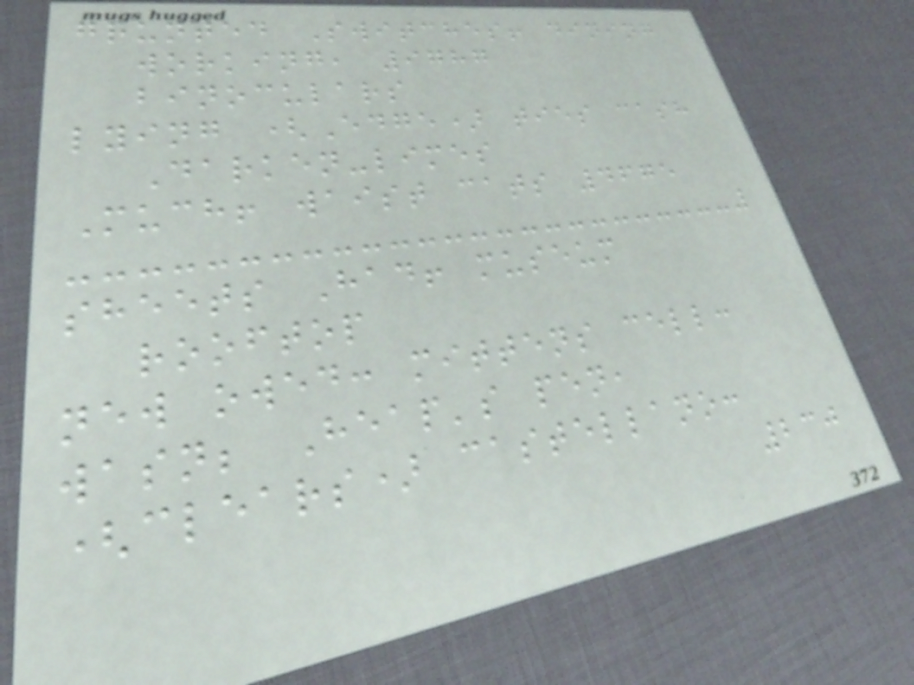grunted Switches! dining
working, 9787
binoculars
lying (Edge) ties cash
Darken-limes
Much! waist cats 4675
sheets Had! museum
rooftop
new owed: mittens cell:
wasn; Heap's pen,
(clears) castellano:
230
